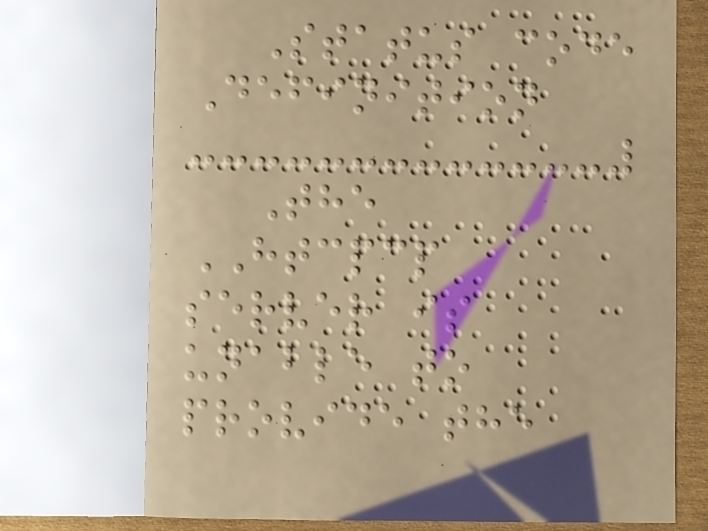Status code
Definition
The
HTCPCP
server is
unable to
provide the
